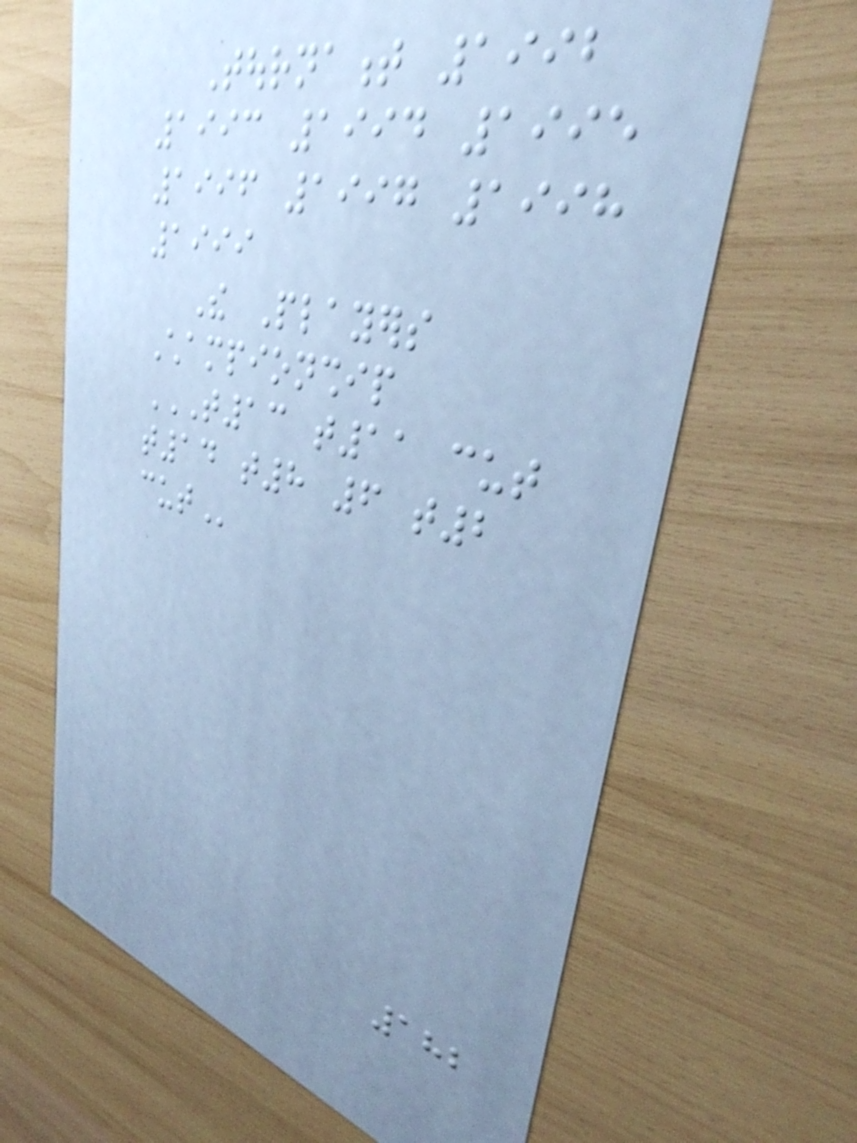Tournament 1992
1993 1994 1995
1996 1997 1998
1999
The Players
Championship
T13 T11 CUT
T14 T8 6 T2
CUT
182
